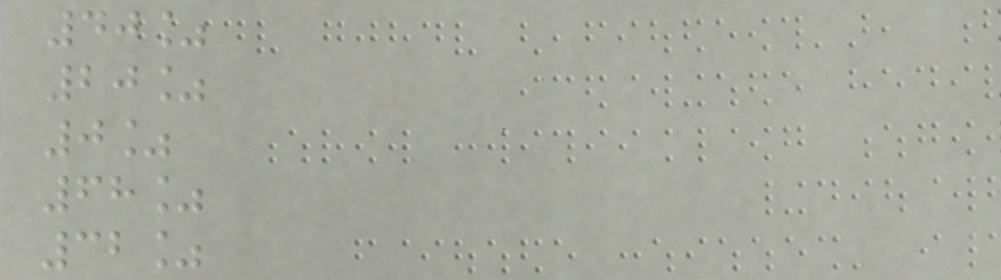40%
20%
0%
68%
32%
